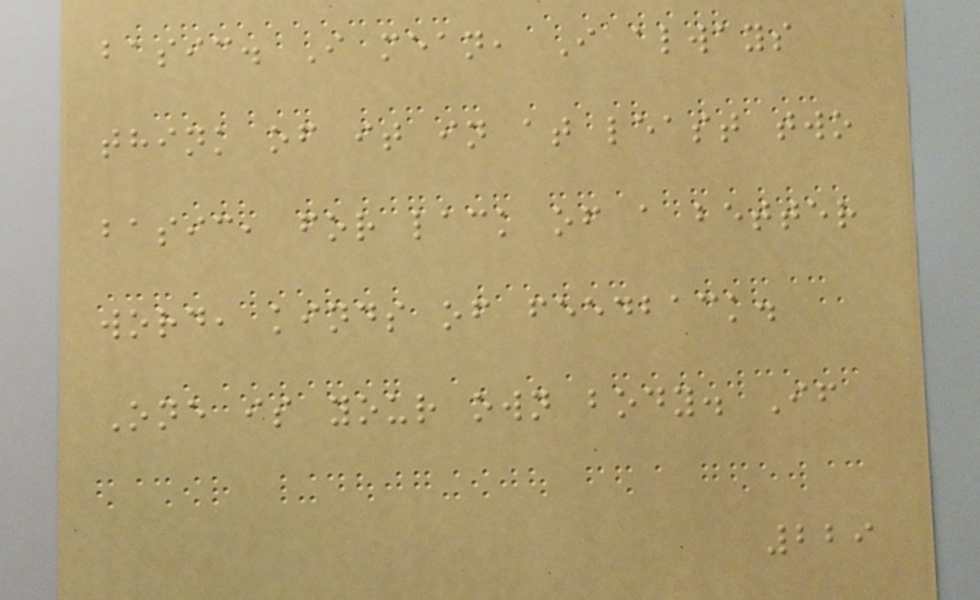basic. I mean, I always
think of it in at least two
basic, for lack of a better
word, kinds of feedback.
One is your own body. If
229
